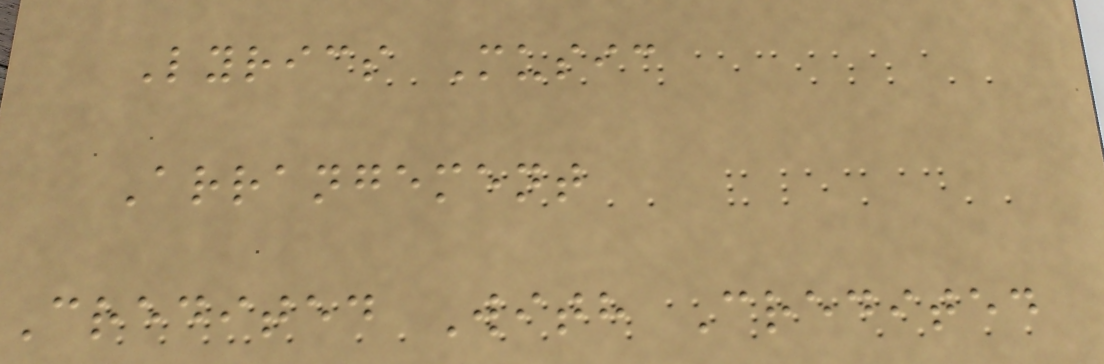Lyrics Music
Arrangement
Credited With Credited
